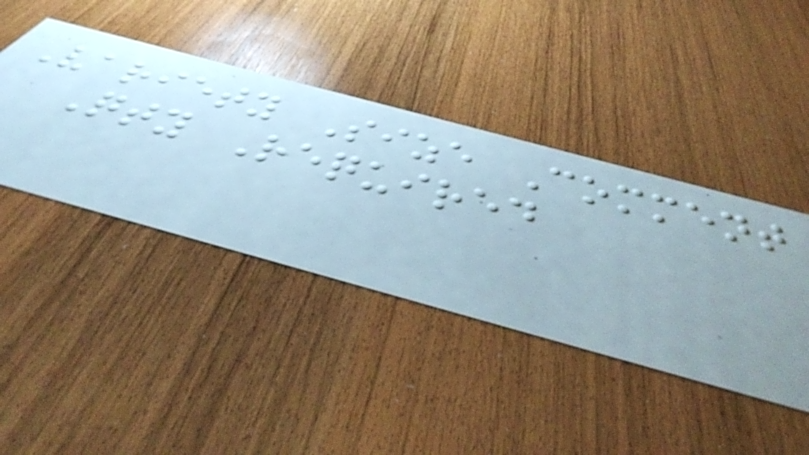Variety Size Comment
Qty Required
